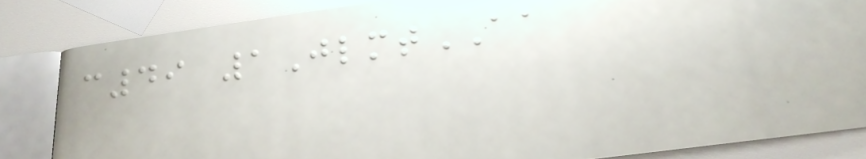c49 1JlmtAA
